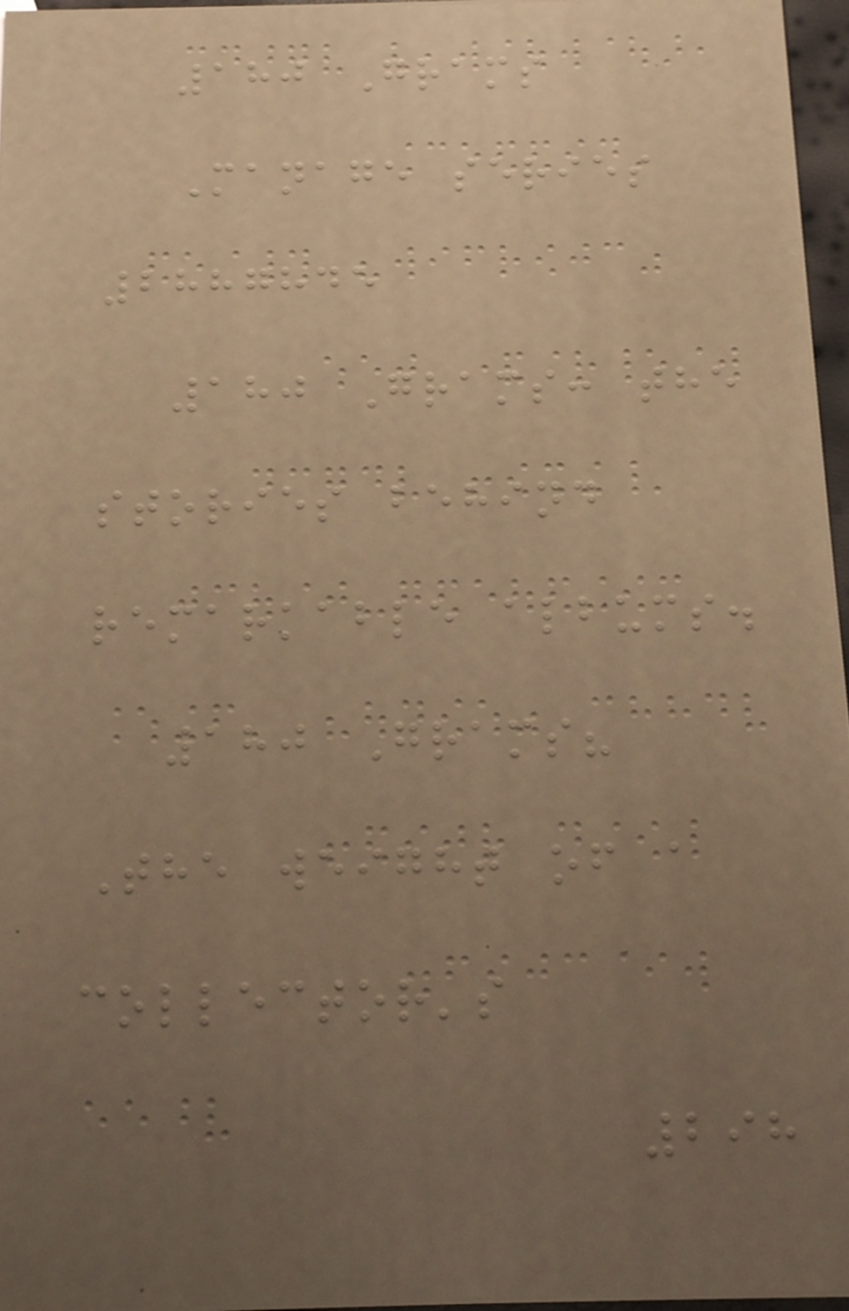180 Grams
Manage series
2887845
180 Grams: the
stories behind
remarkable albums.
180 Grams?
The weight of a
collector's
298
